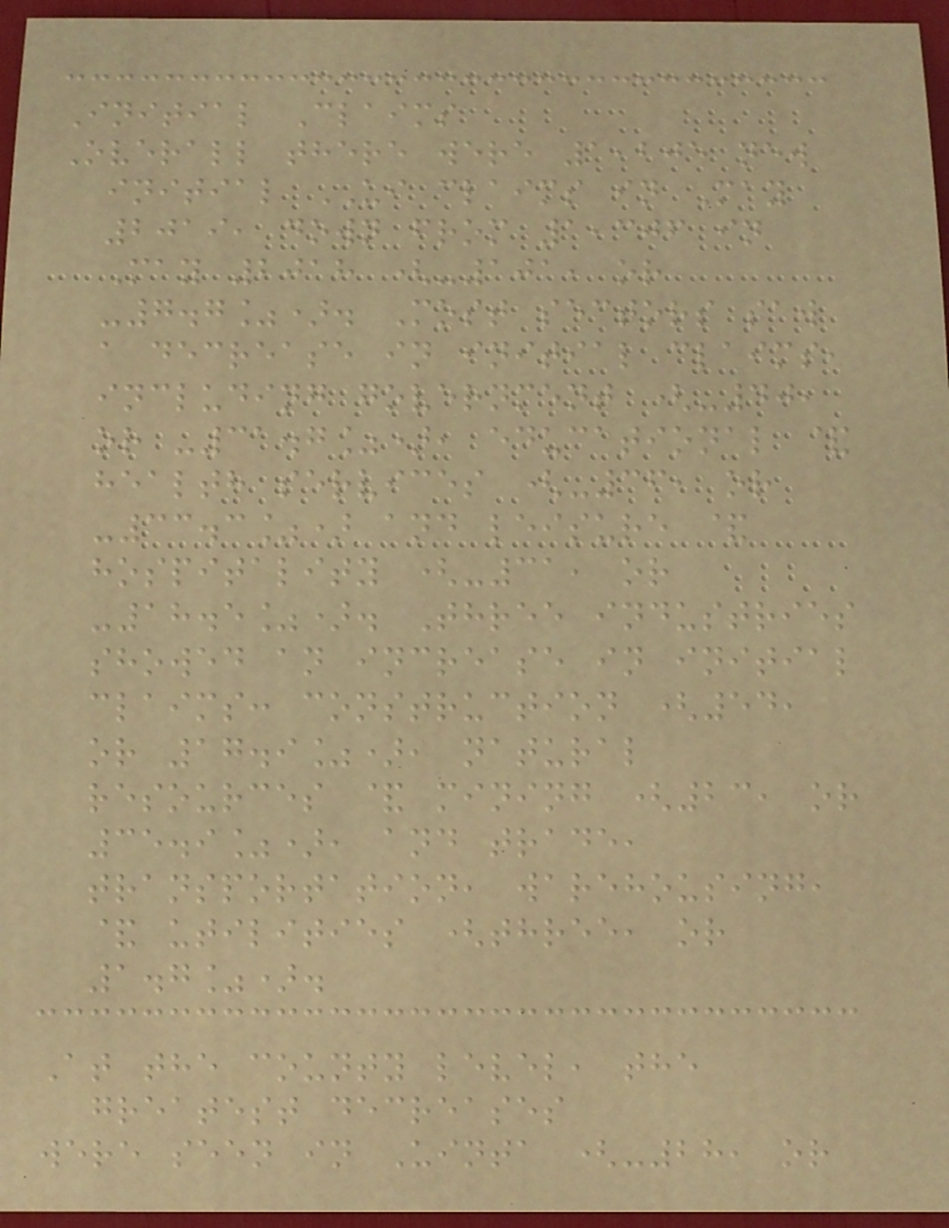Initial Claims
Overall there were 1,205 new
initial UI claims in May
2019, down from 1,306 in
May 2018 (-101, or
-7.7%). Most sectors saw
a decrease in initial claims,
including government (-40,
or -31.7%), educational &
health services (-36, or
-33.3%) and leisure &
hospitality (-31, or
-18.5%). Three industries
showed an increase in initial
claims: construction (54,
or 17.9%), natural
resources & mining (23, or
35.9%), and trade,
transportation, warehousing,
& utilities (three, or
1.7%).
At the county level, the
greatest decreases
were seen in Uinta (-28, or
